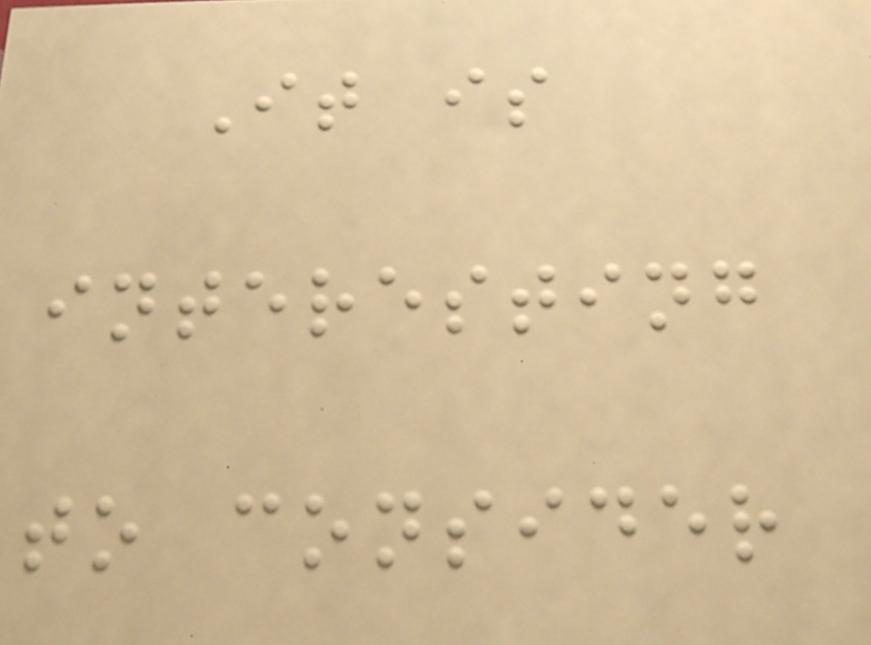It is
interesting
to consider
